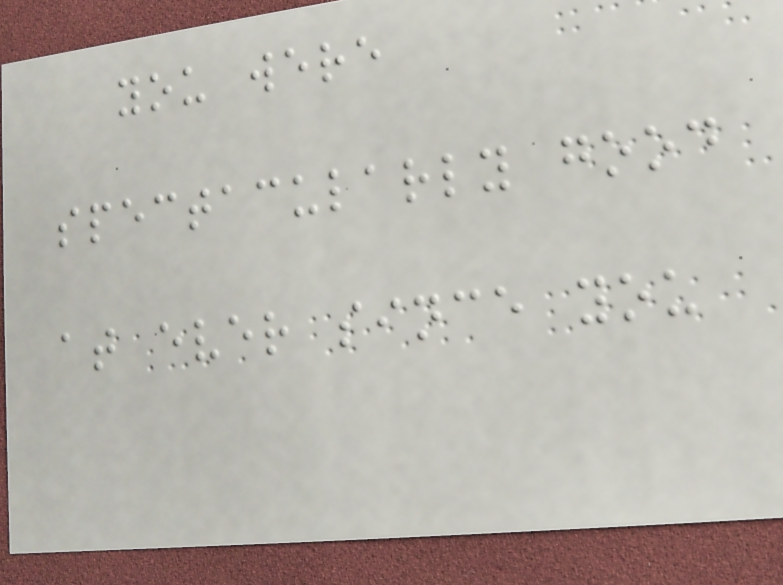you were
spectacularly good
at ever since you
